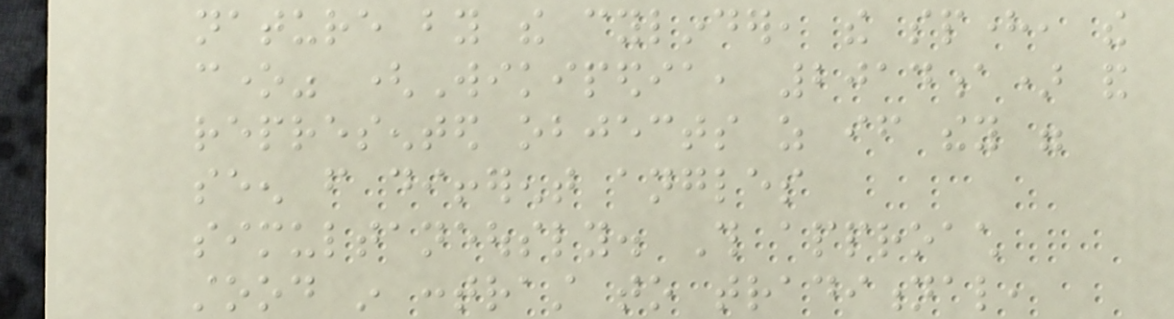nature by the cylinder, the sphere, the
cone" (Wikipedia, 2014a) and
represented objects as if they were
seen from different angles
simultaneously. This approach
stood in contrast to traditional,
